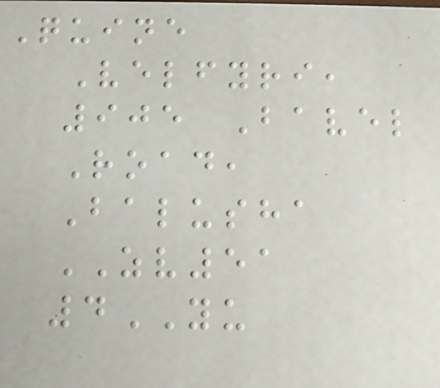Quine
Velfyri,
905 Bavel
Road,
Balusha
ZV51
4YU
